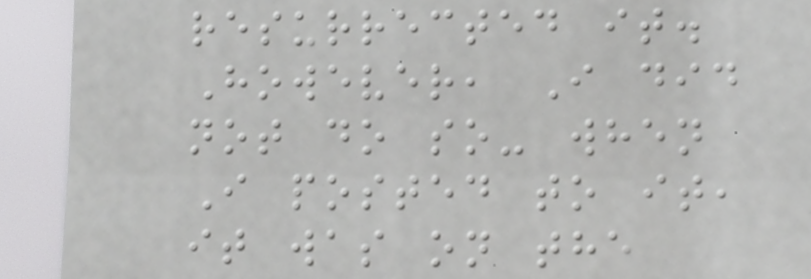resurrected it.
However, I did
not do so- when
I posted to it,
it was on the
